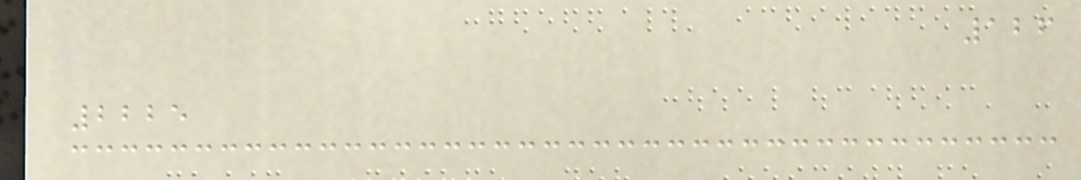126
2225
